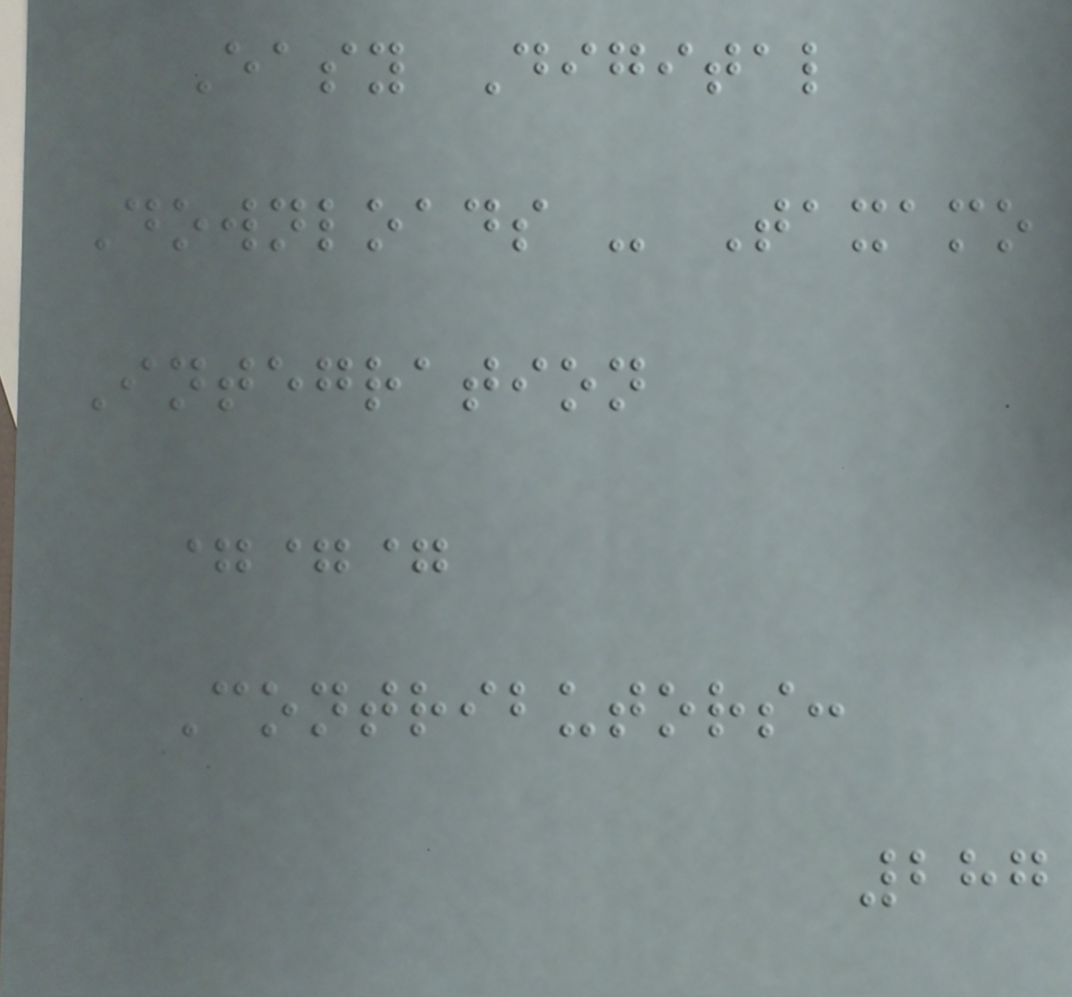Easy Digital
Downloads - Taxamo
Integration
===
Contributors:
287
